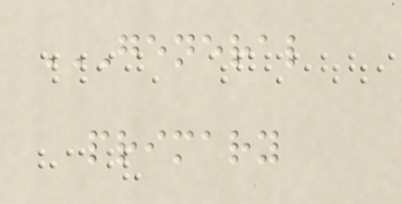GENERAL
PRIMARY
